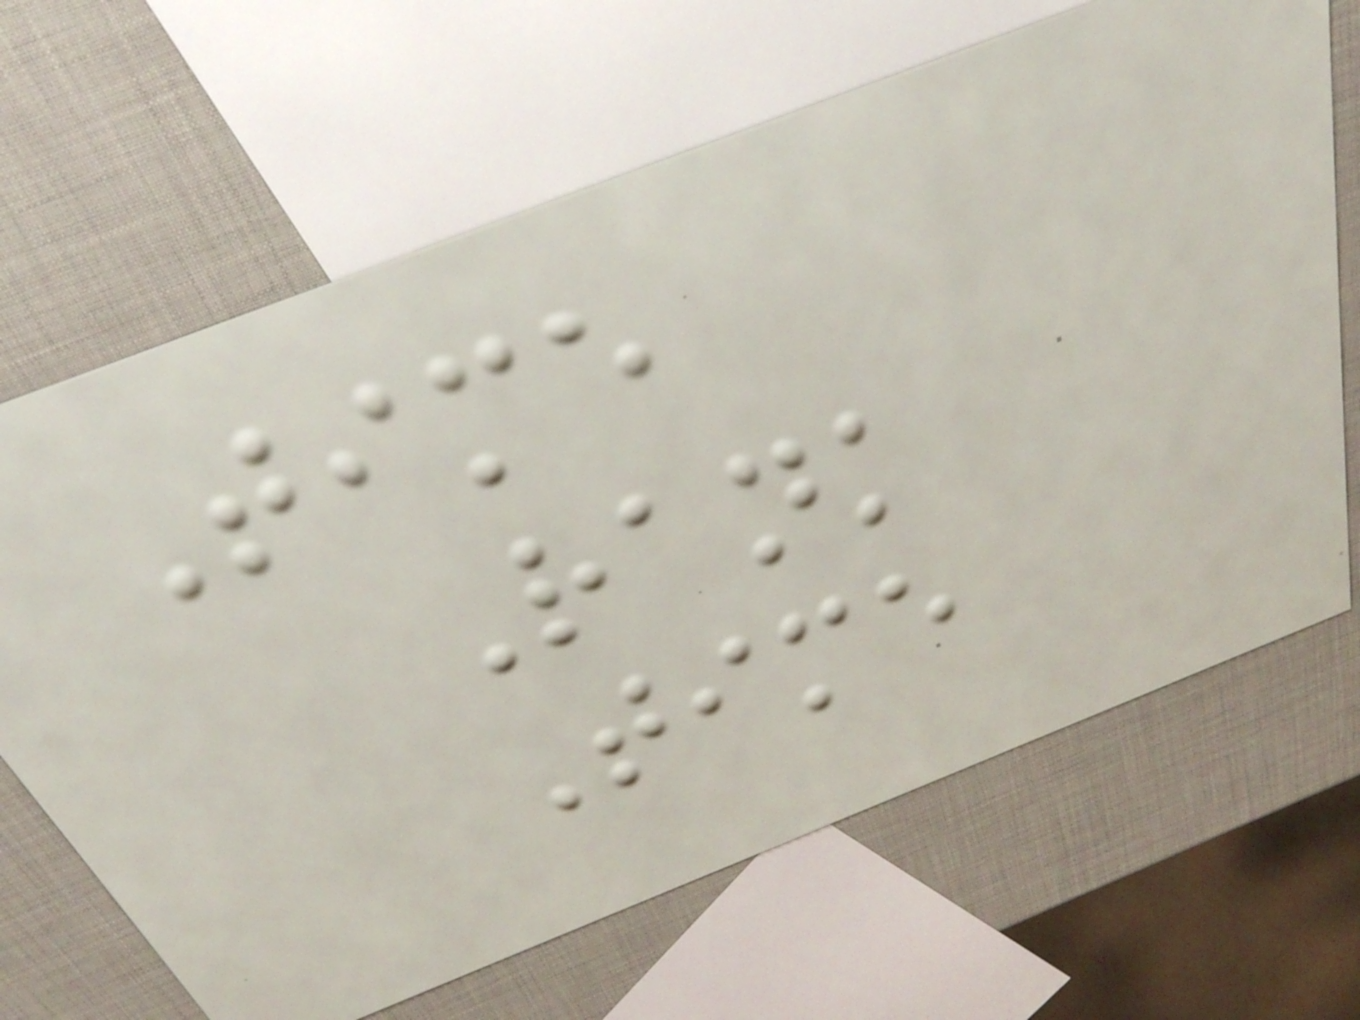Time
Rank
Time
